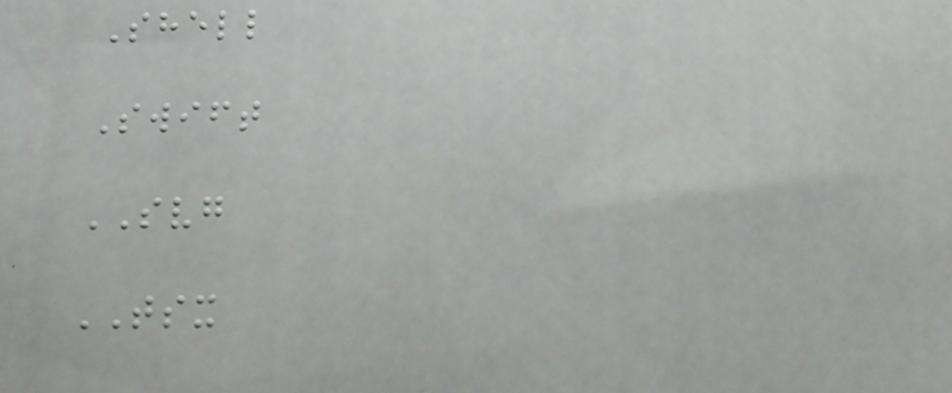Shell
Swift
SVG
TSX
